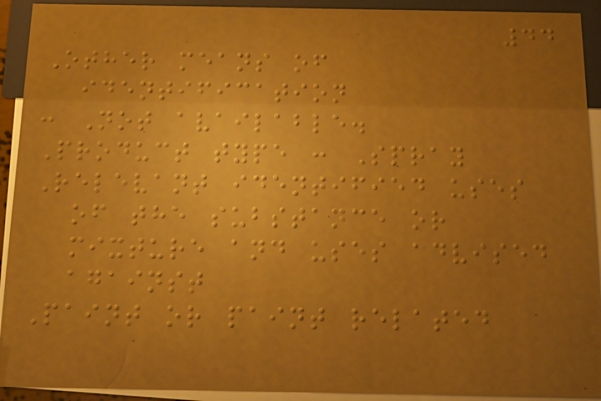44
Other means of
identification
: Not available.
Product type : Spray
Relevant identified uses
of the substance or
mixture and uses advised
against
Paint or paint related
